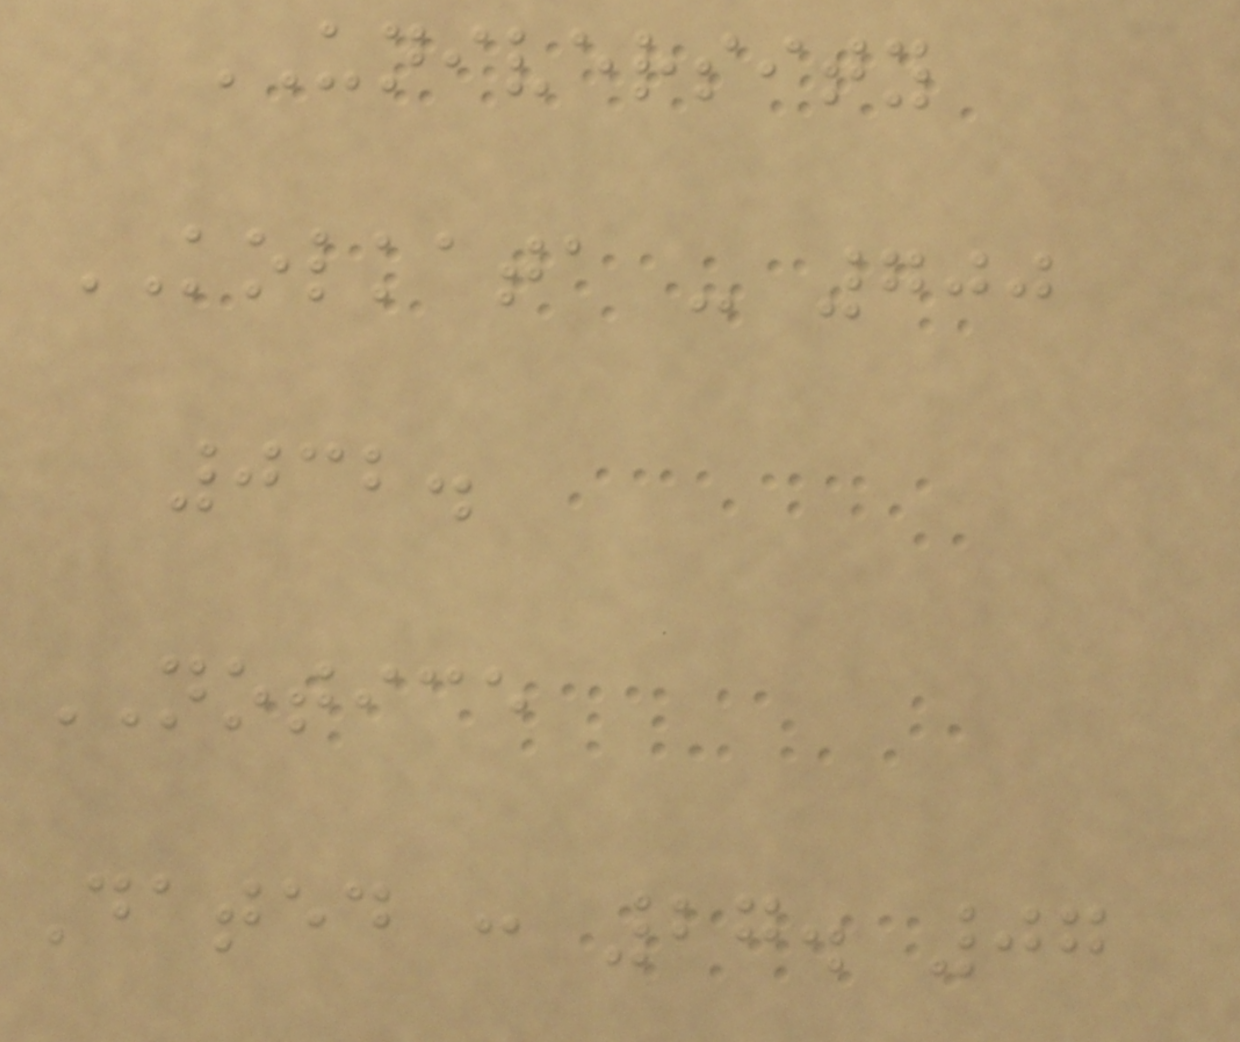UNIVERSITY
KOLKATA - 700
032.
NOTICE
Dated : 27. 07
